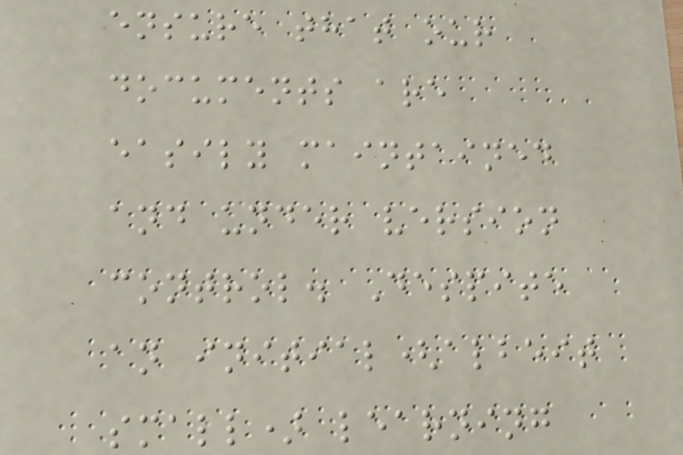ensure that our
documents are
easily maintained
and under version
control. Despite
an initial(albeit
small) learning
